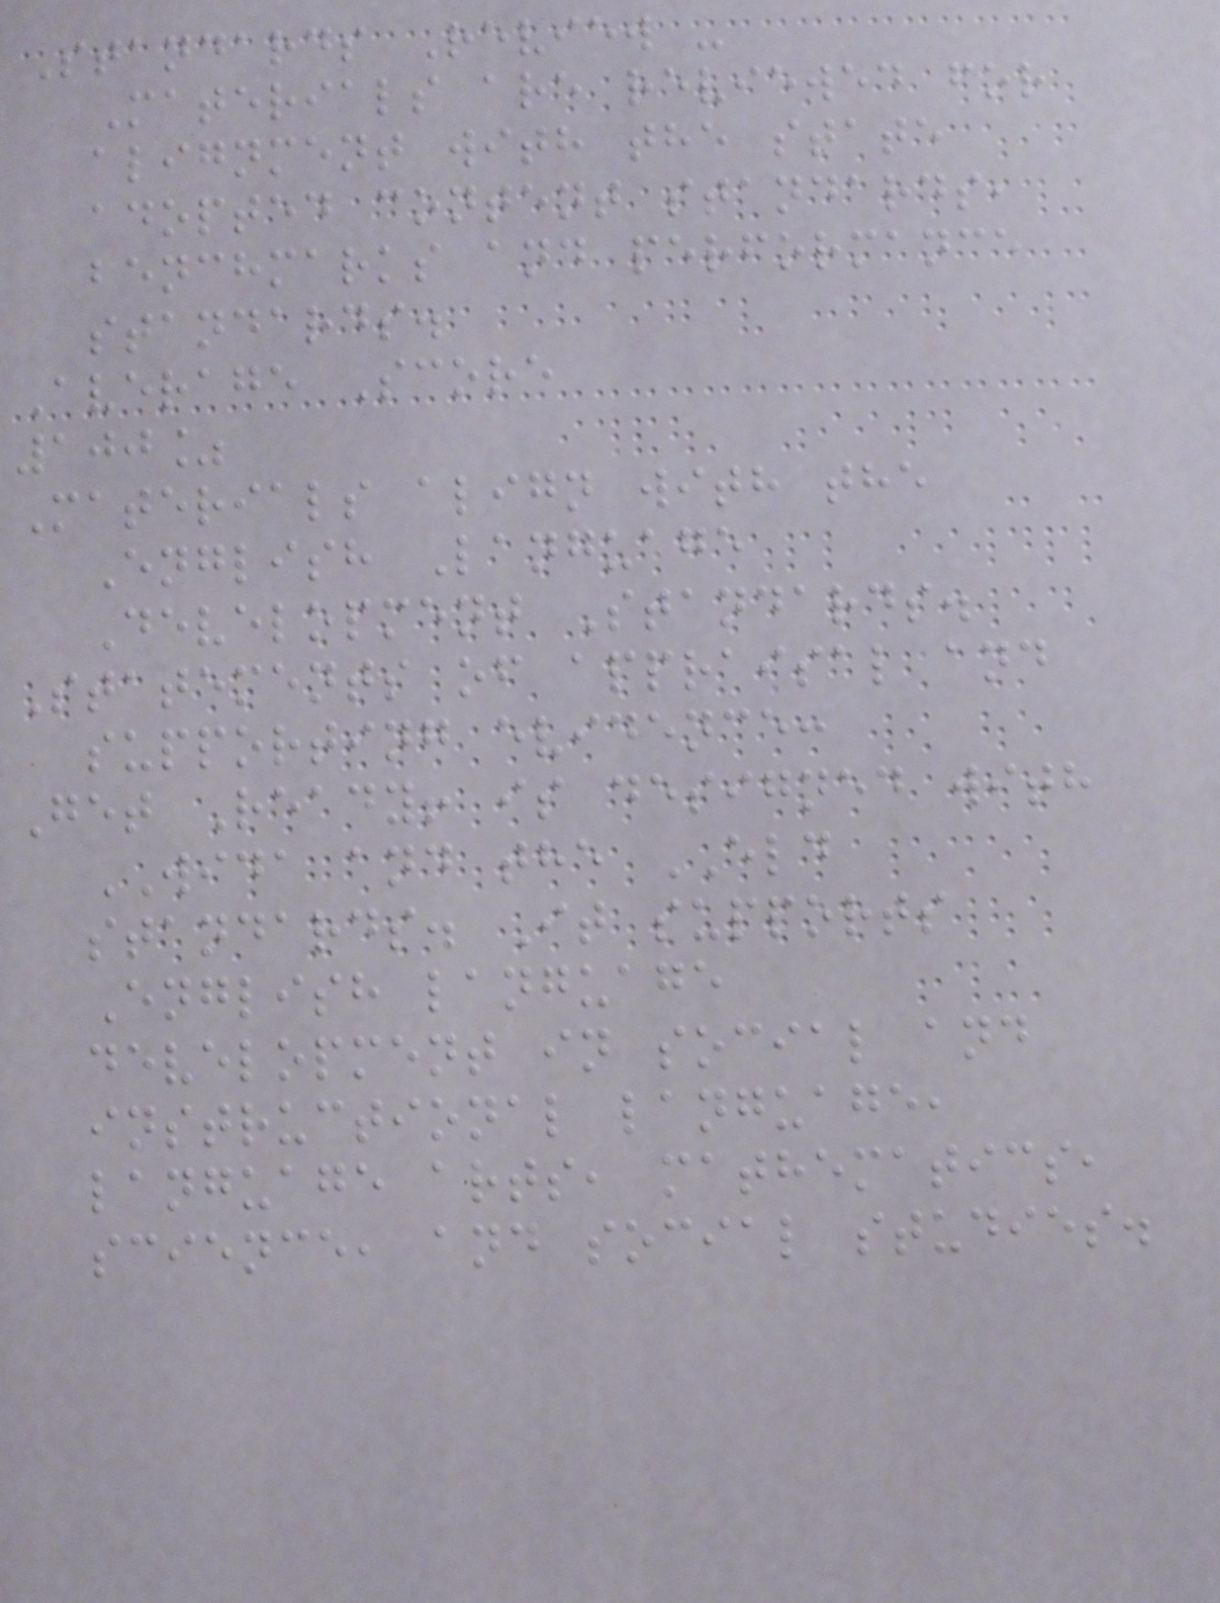Standards Review -
Materials are reviewed for
alignment with the state
adopted content standards,
benchmarks and performance
standards.
Average Score
100%
Materials align with the
English Language
Development Standards.
Statements of appraisal and
supporting evidence:
Get Ready! is designed with
WIDA and the ELD
standards. It supports
English language
development in social and
instructional language,
language arts, mathematics,
science, and social studies.
